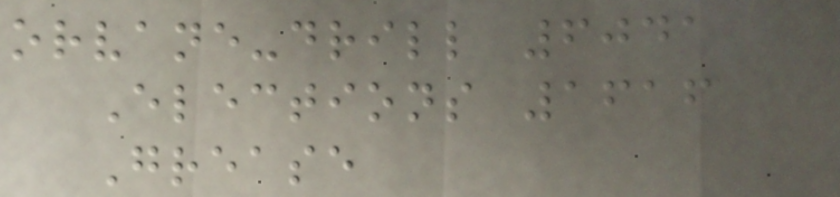orvane-drill 6041
Elections 1616
Grease
